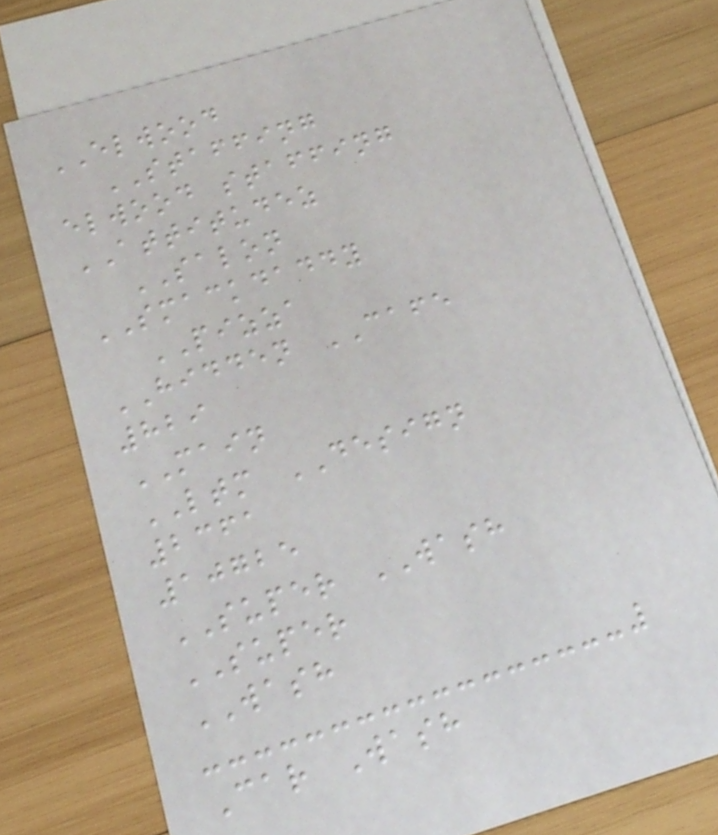ELWOOD
STAFFING
elwood staffing
ATTITUDEZ
SALON
SMACKDADDY
PIZZA
HIDDEN CAFE
829
MAIN
LTM DESIGN
2361
10725
SUPER WASH
SUPER
WASH
Car Wash
